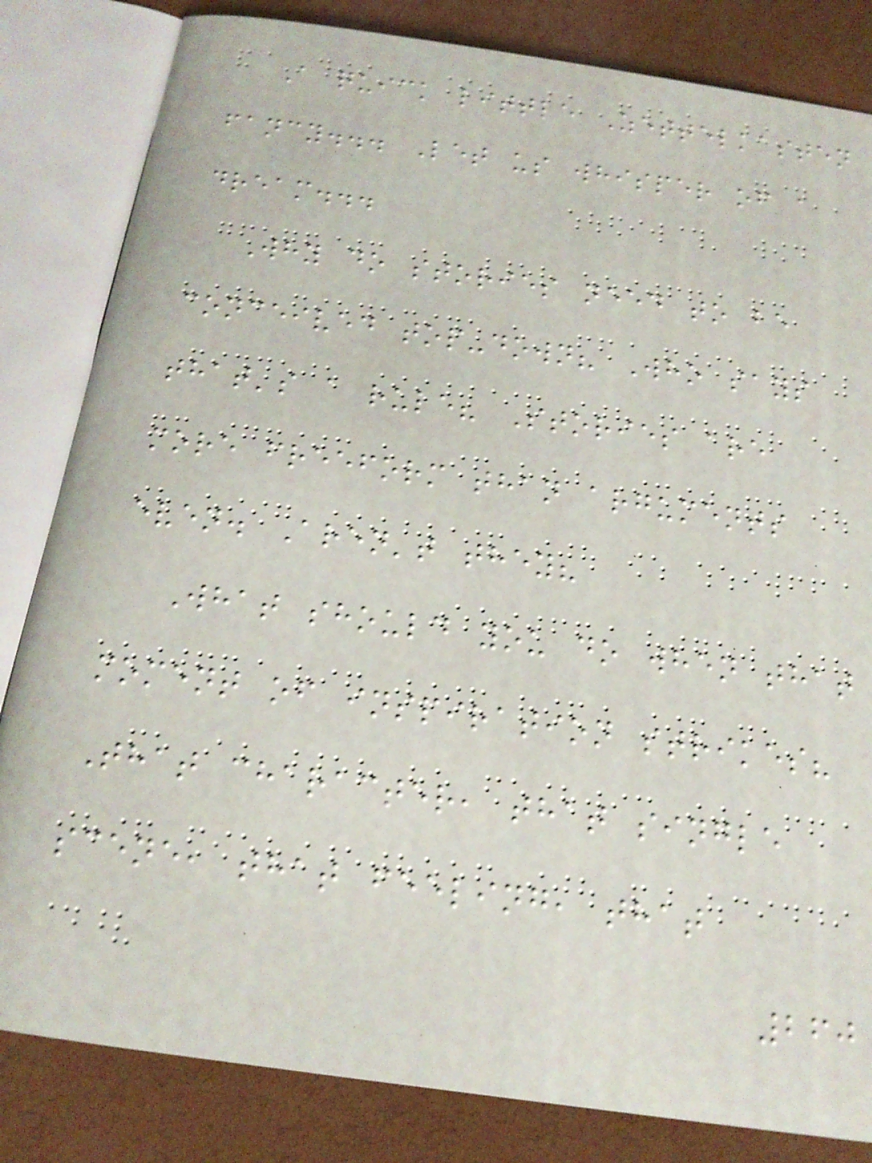A quick little Zettelkasten
fancy... Let us whisper of a
dream...
Why do stories need to be
conceived top-down? Who says
that's a rule? Stories are
more freeform than arguments
even. Aren't they?
What should you do when that
moment of inspiration strikes?
That character, that single
scene, that feeling, that
260
